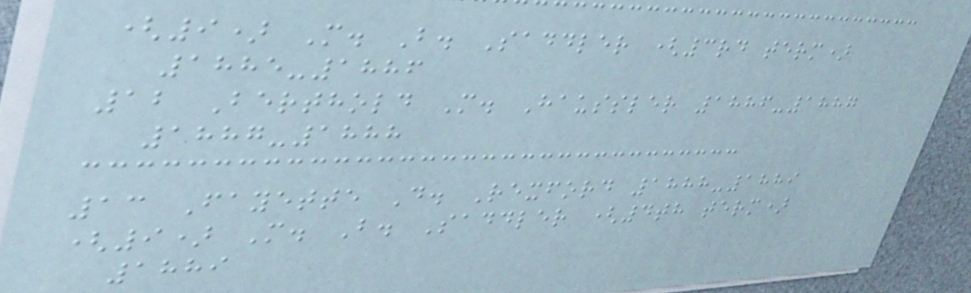(9) M. B. Saddler (3rd term)
1885-1886
12 Berthold M. Haussler 1886-1887
1887-1888
13 Fayette D. Rexford 1888-1889
(9) M. B. Saddler (4th term)
1889
